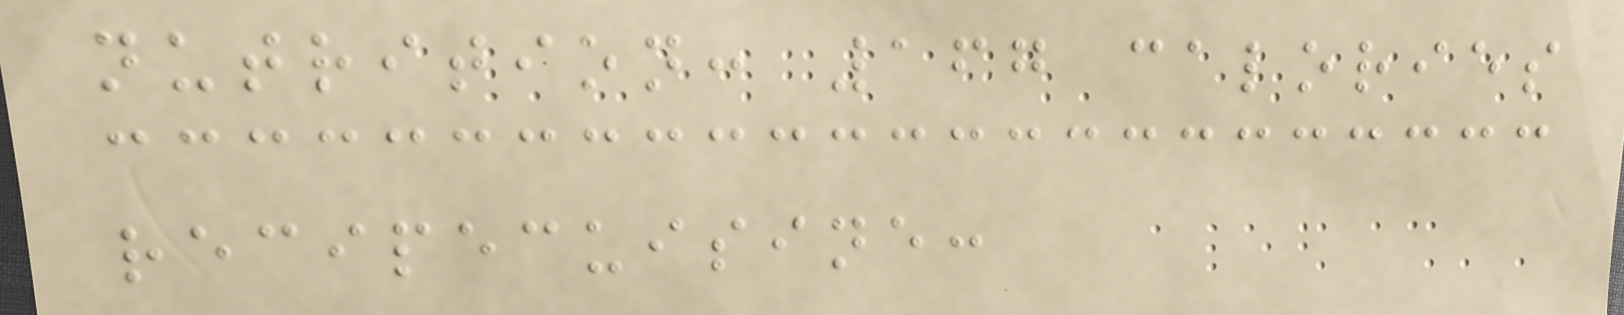nutrition: 167 calories
recipecuisine:
